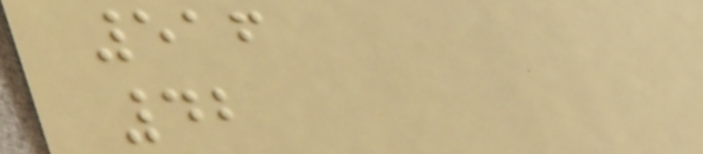516
42
